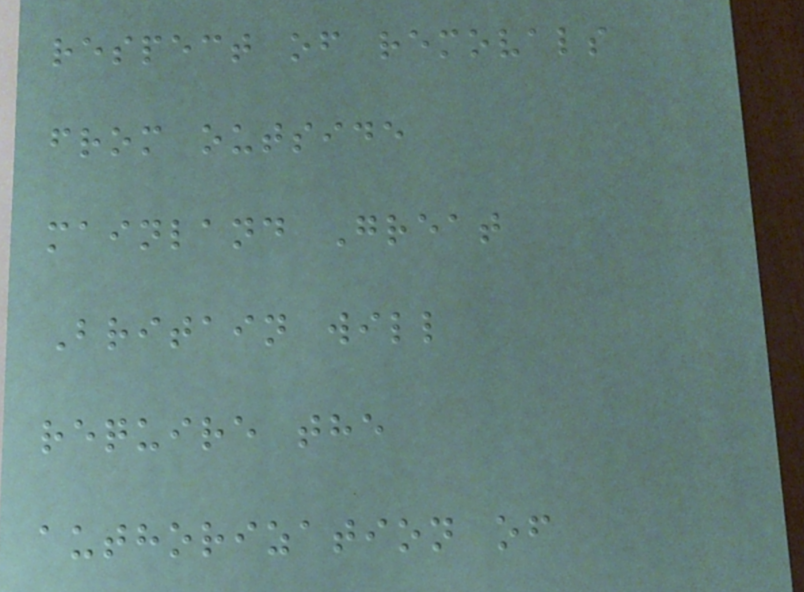respect of removals
from outside
mainland Great
Britain will
require the
authorization of
